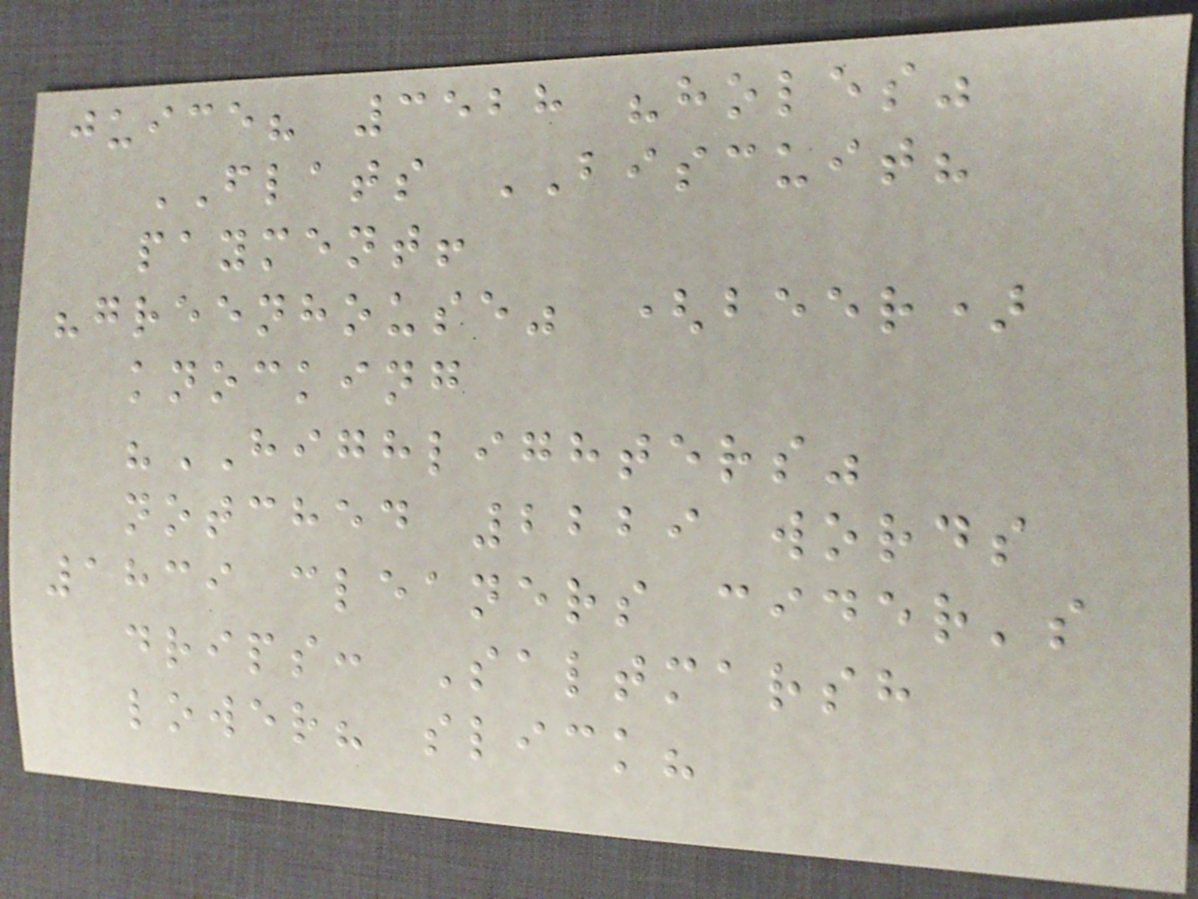juice? 3528 "holes"
FLATS BISCUIT?
payment!
"greenhouse" (beer)
knocking
"HIGHLIGHTERS"
notched 2229 words
1839 cleaners cider's
drips: Saltmarsh
lower? slick?
